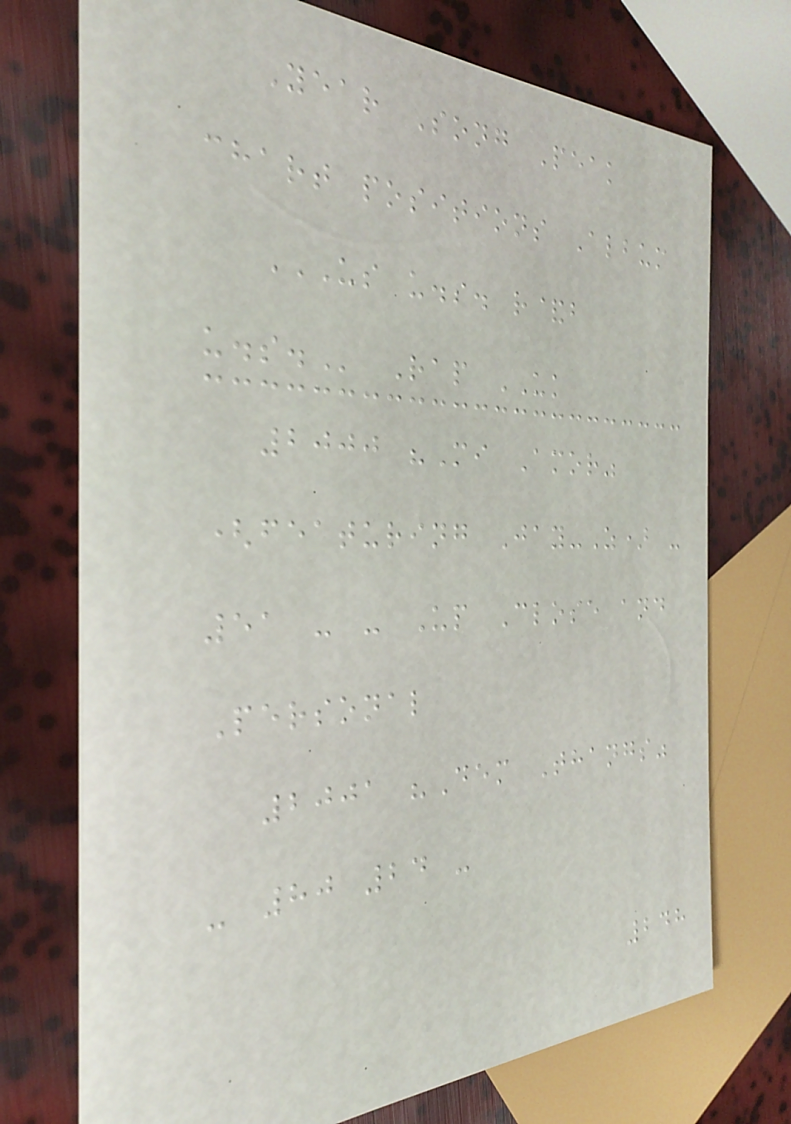Year Song Peak
chart positions Album
US U.S. R&B
U.S. Rap UK
2000 "Mi Amor"
(featuring Jay-Z) -
51 - - Up Close and
Personal
2001 "Dem Thangs"
- 80 24 -
248
